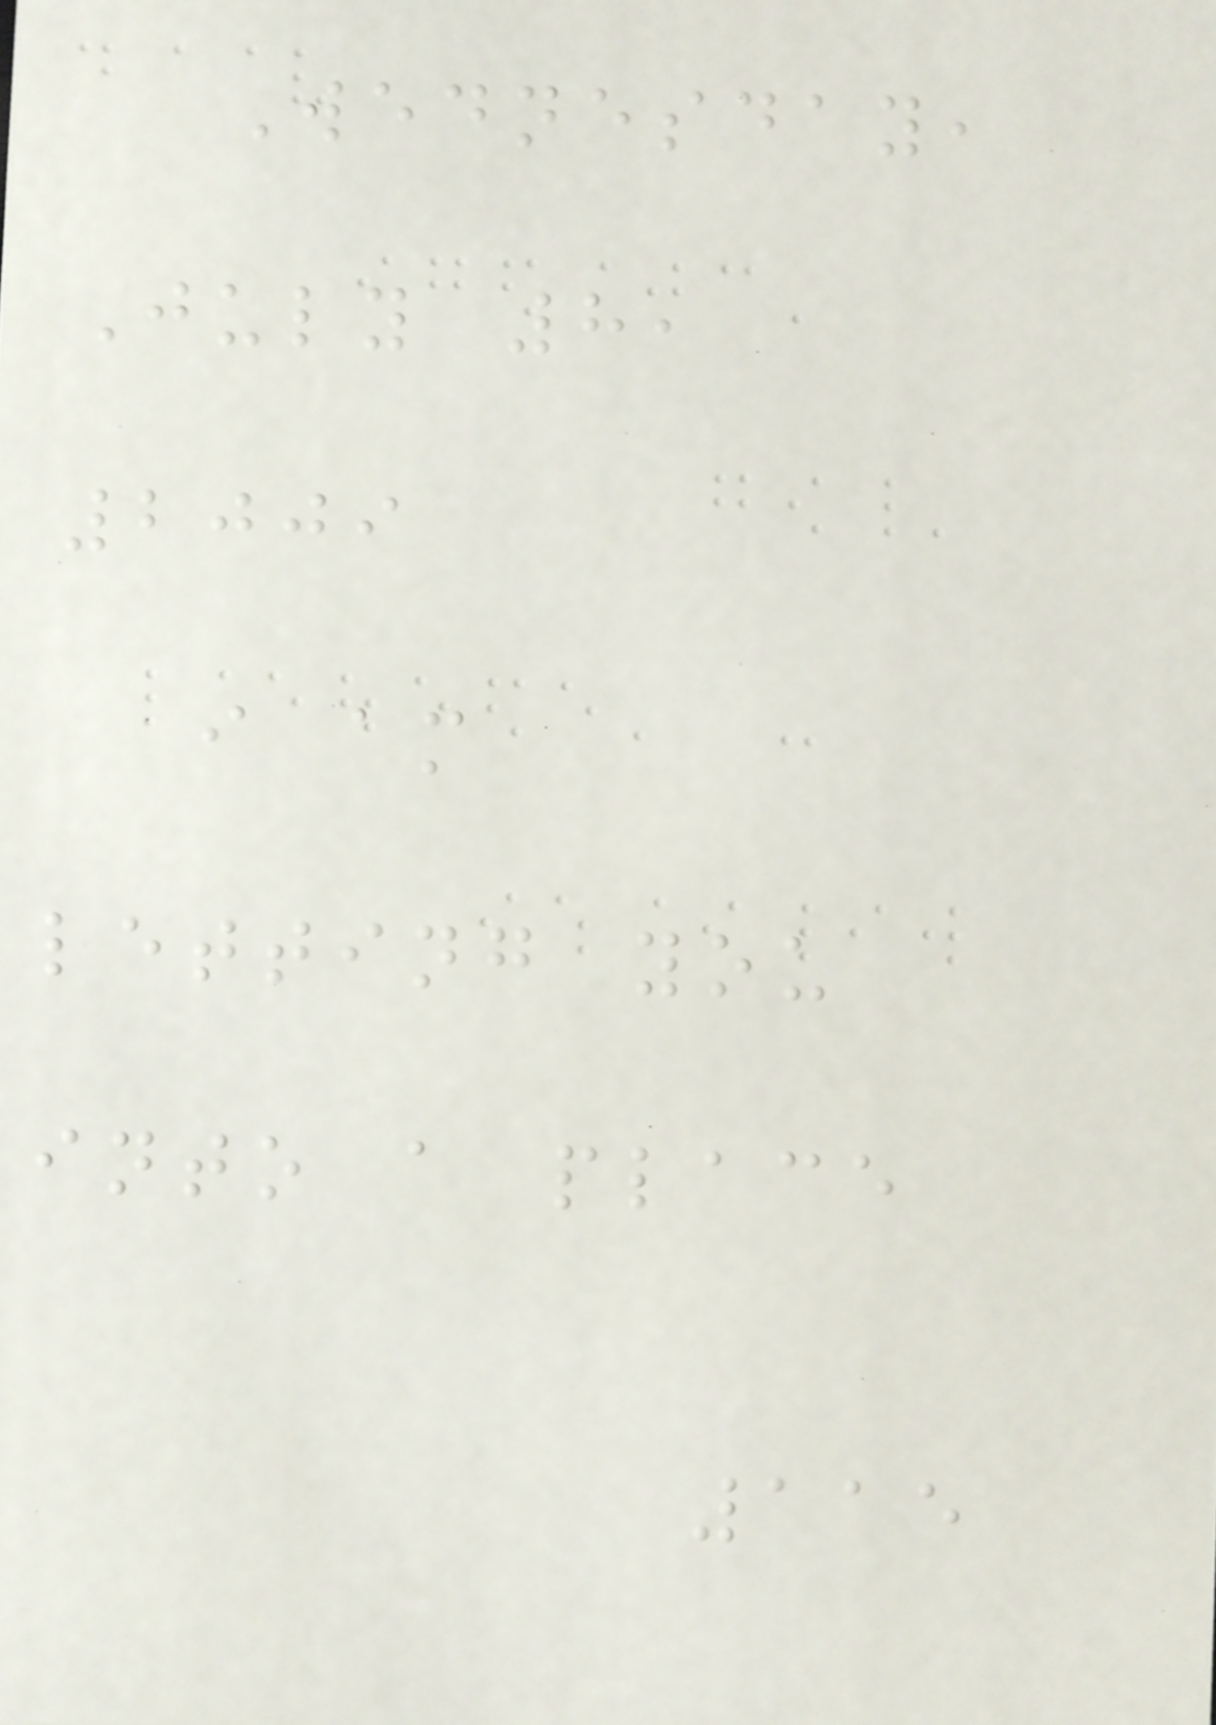Wednesday,
July 8,
2009
i am
letting you
into a place
115
